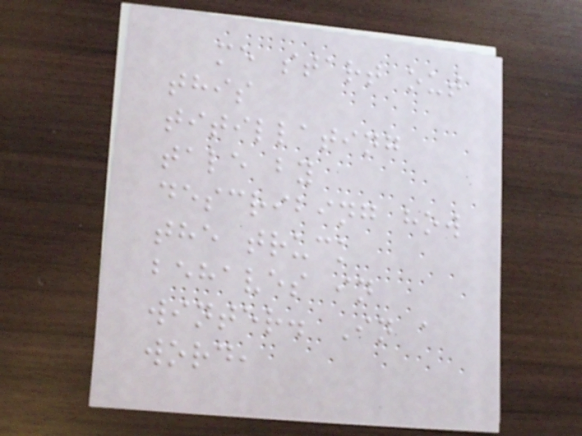me start out
this
titillating
tale by
describing how
the truck
behaves in
winter. In a
word,
